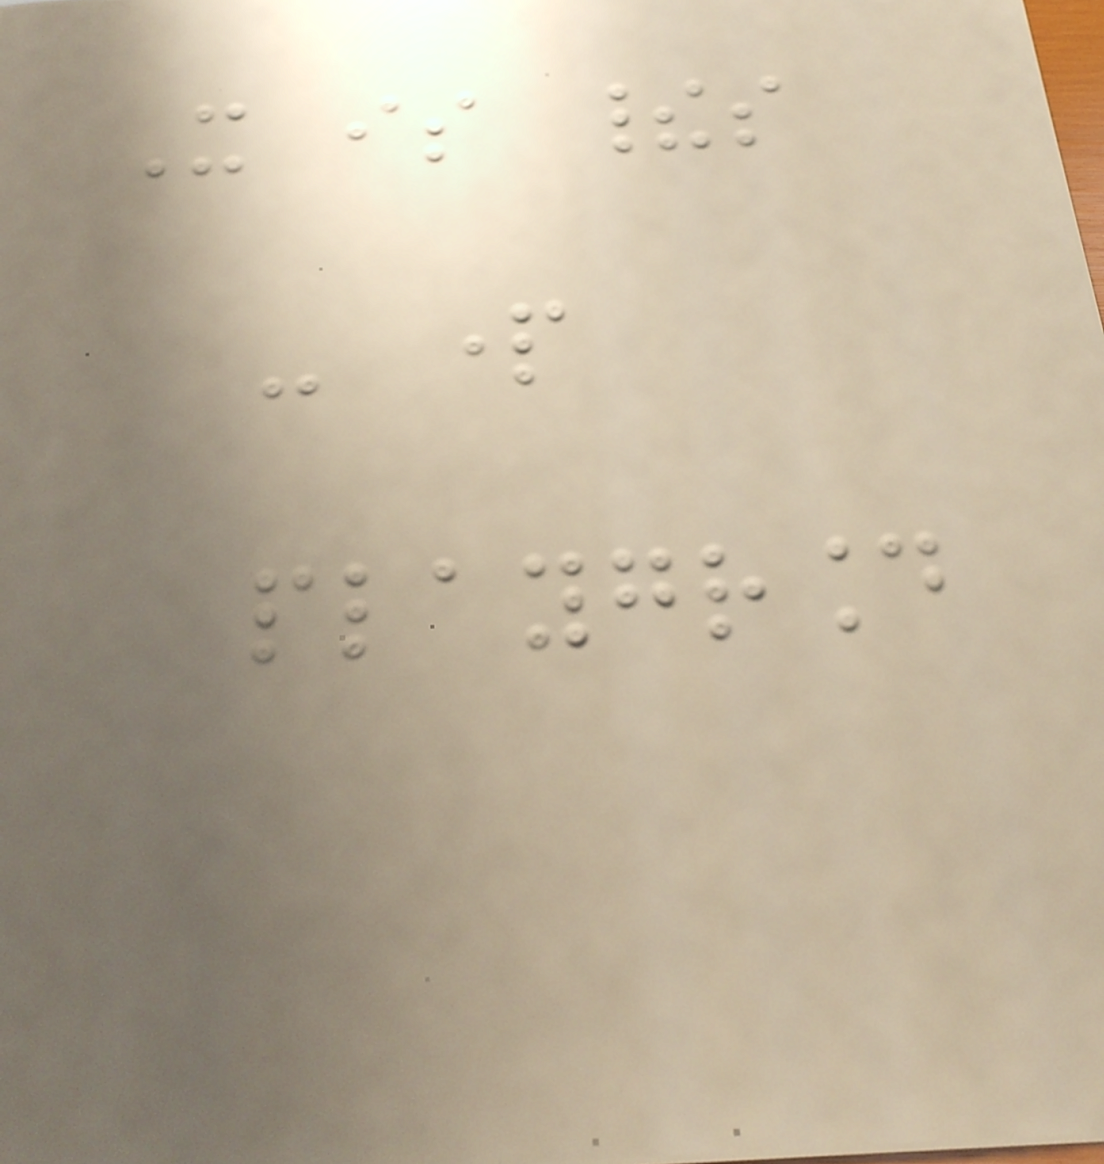It is theirs
- part
playground
